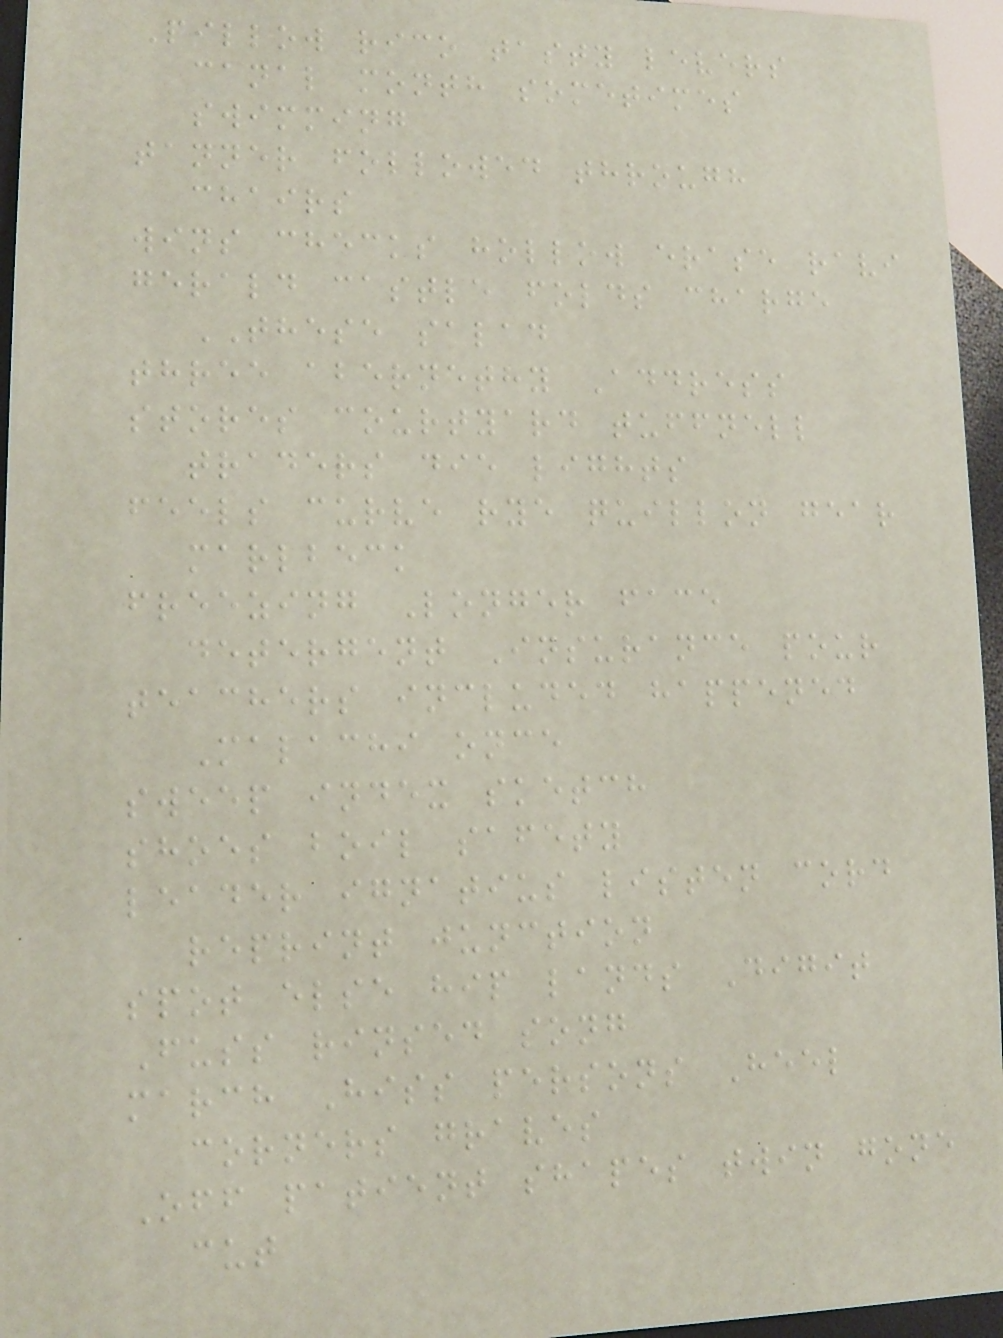Pillow rico tasty levers
canal month sometimes
swimming
tanner followed through
chairs
wins checks hollow erase ravi
gerald castle folds charge
THESE salad
three abernethy Address
stores courtyard tuffnell
traders die lights
feels curve rye quillon gear
marlbeck
freezing Longer face
detergent Insurance pour
teachers included happened
Malachi once
sweep index sketch
shoes boil safety
leader ignatius listen cord
reprint junction
spot else hip lands Digit
Fuss rinsed song
march Hiss persons Heel
corners graves
Off patient shapes twin gone
cut
